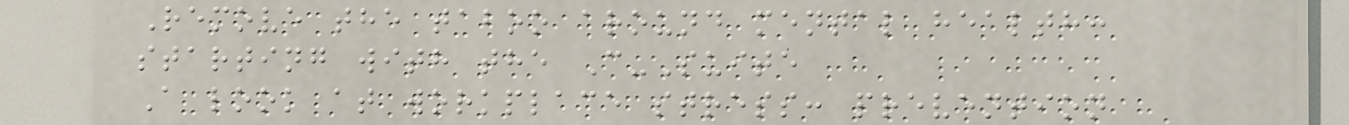Remove the taboo around mental health:
starting with the C-Suite
A look at workplace stress: prevention
